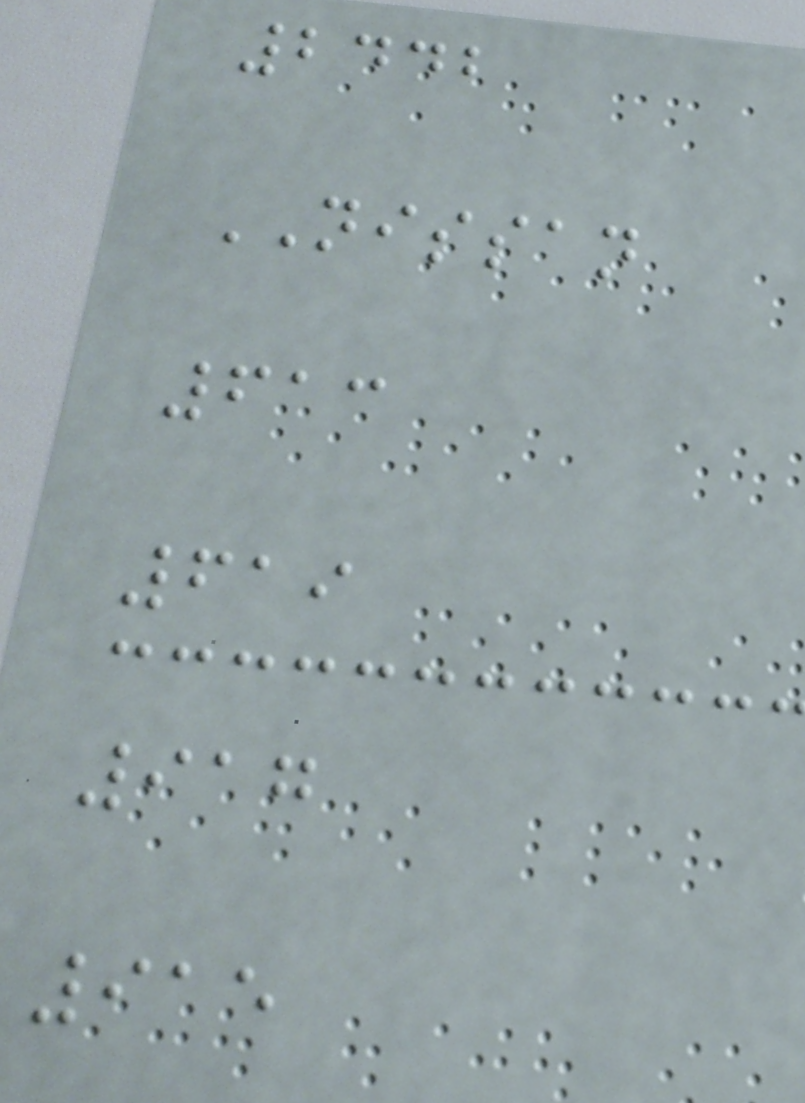2442
NISSAN
613
619
917
915
